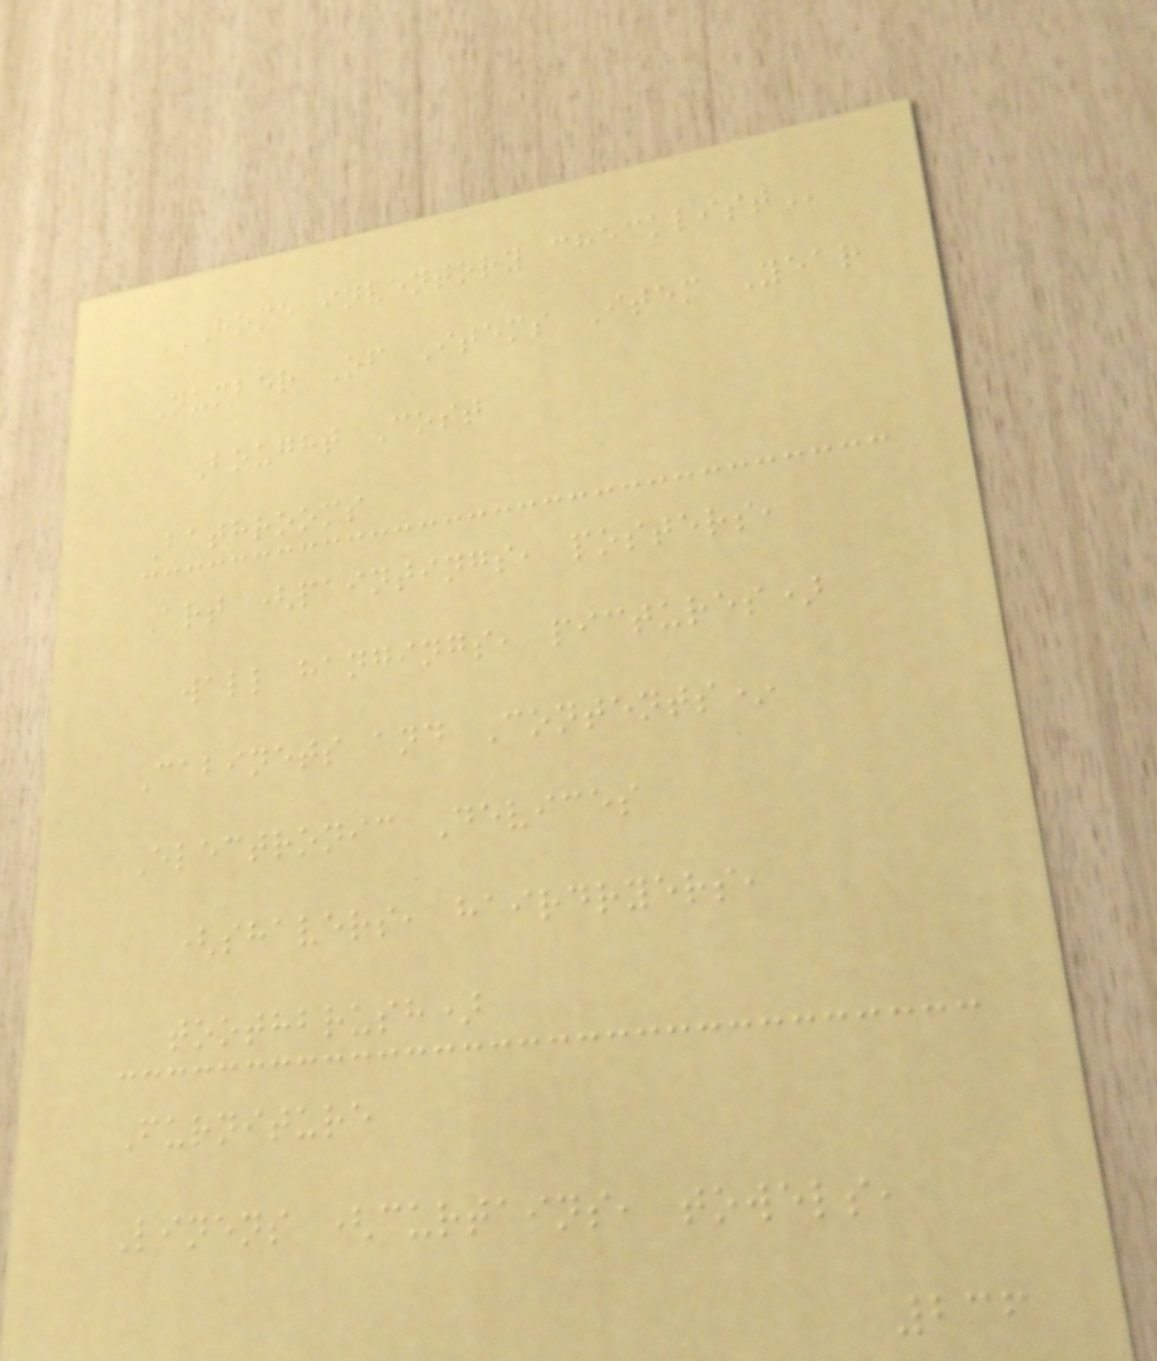HOME INVENTORY CHECKLIST
Number Of Items Item Year
Bought Cost
Bathrooms
Art (paintings, posters,
wall hangings, pictures)
Cabinets and Contents*
Electronic Devices
(shavers, hairdryers,
toothbrush)
Furniture
Linens (curtains, towels,
236
